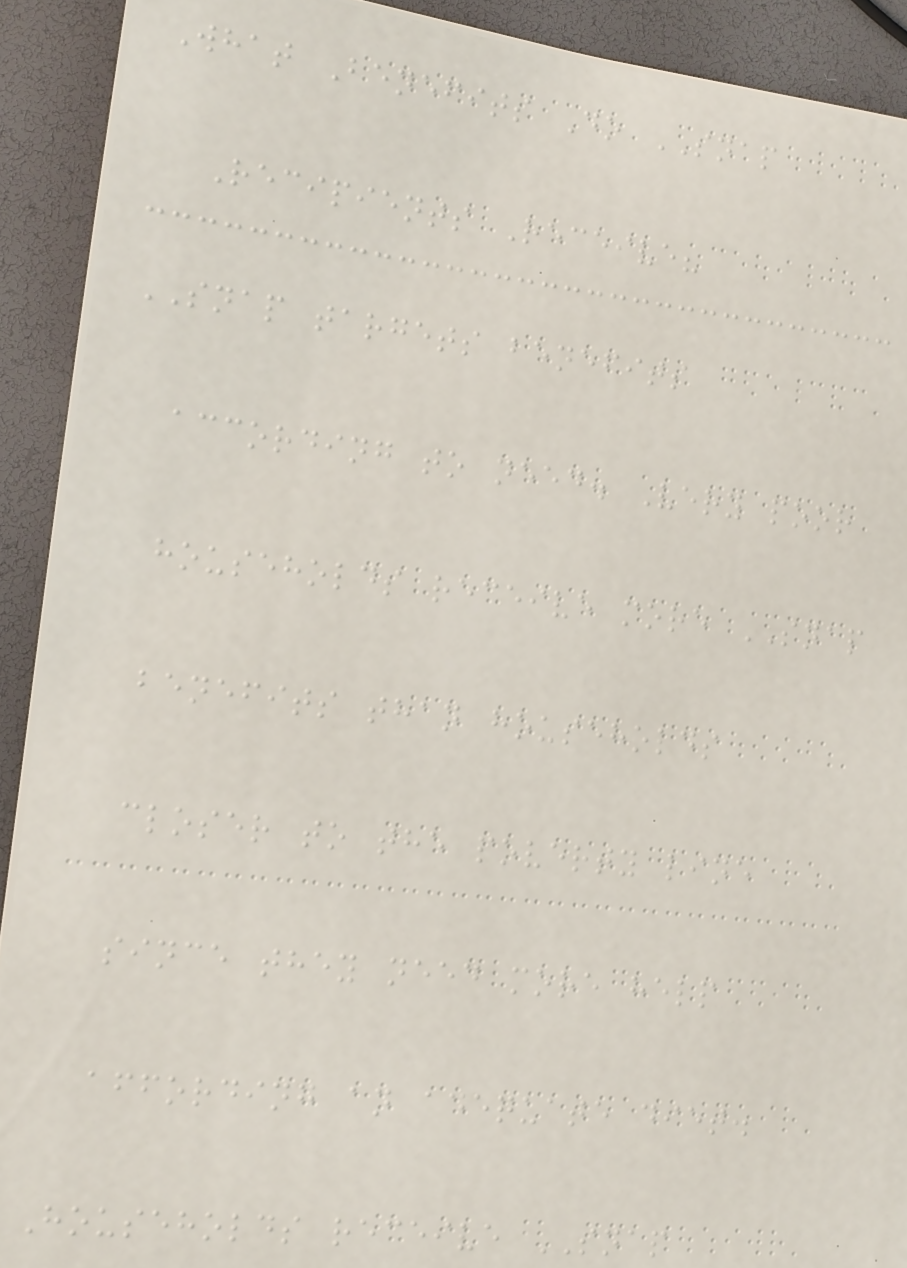What Benefits Do SNAP
Recipients Receive?
SNAP targets benefits
according to need. Very poor
households receive more SNAP
benefits than households
closer to the poverty line
since they need more help
affording an adequate diet.
Households receive SNAP
